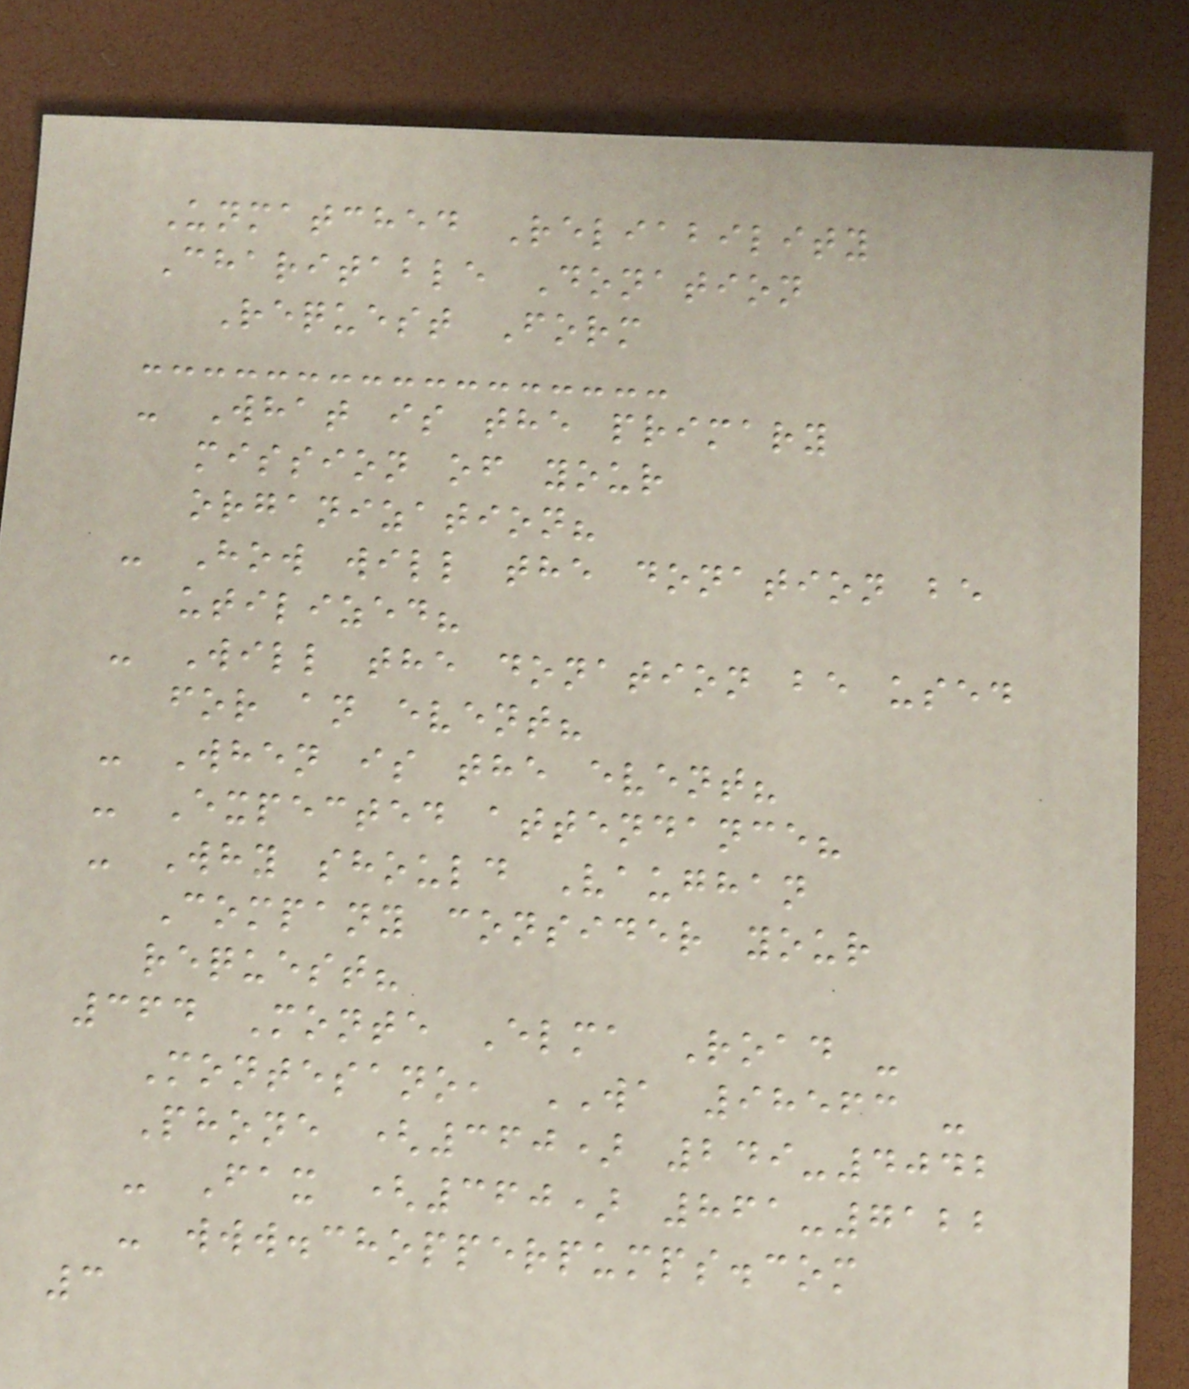Unmatched Reliability
Charitable Donation
Request Form
- What is the primary
mission of your
organization?
- How will the donation be
utilized?
- Will the donation be used
for an event?
- When is the event?
- Expected attendance?
- Why should Vaughan
Company consider your
request?
364 Monte Elma Road -
Montesano, WA 98563 -
Phone (360) 249-4042
- Fax (360) 861-7122
- www.chopperpumps.com
3
